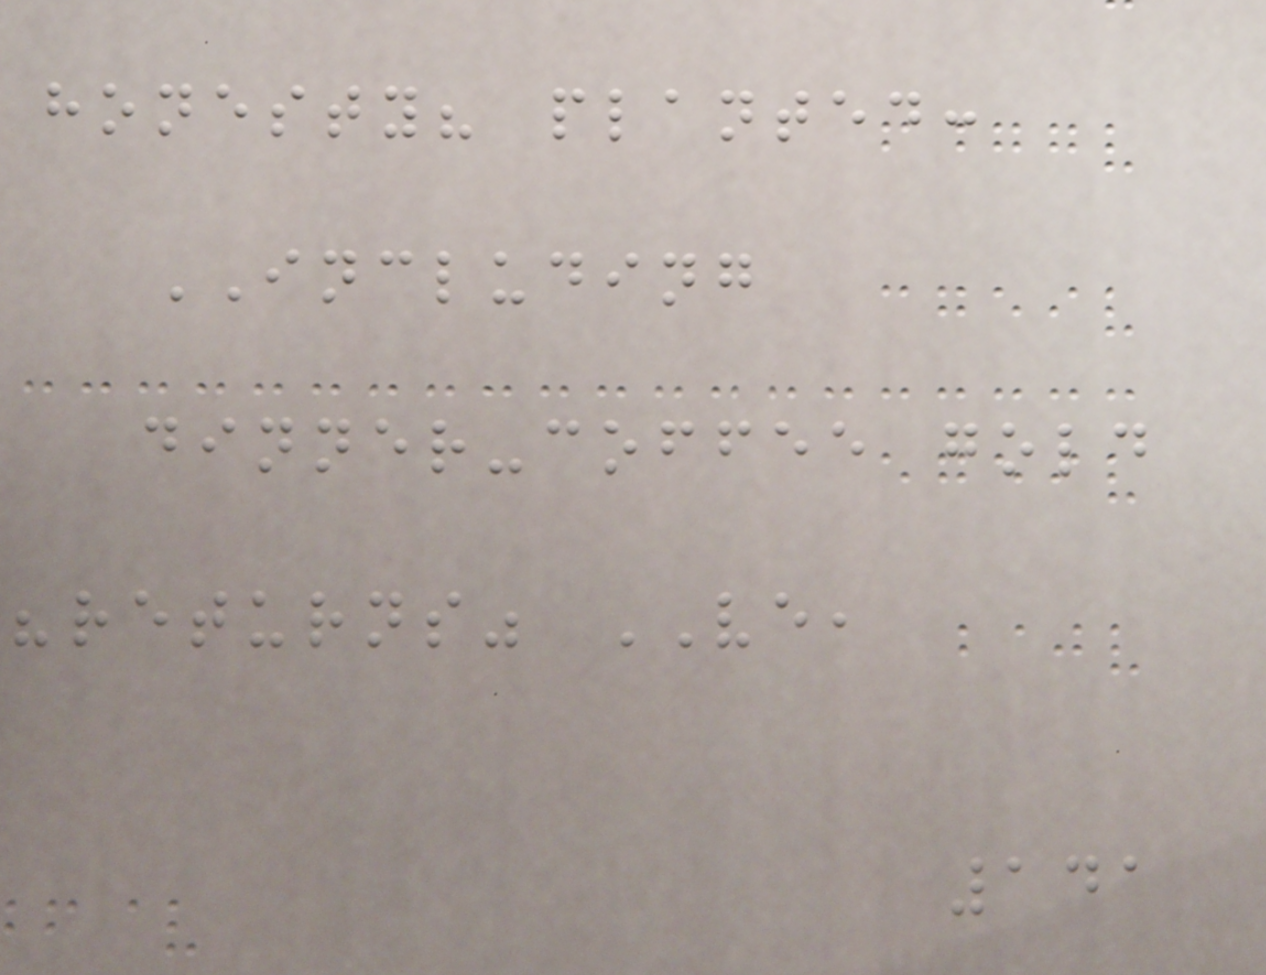honesty? planted:
INCLUDING
dinner-coffee gold
"returns" VE,
141
